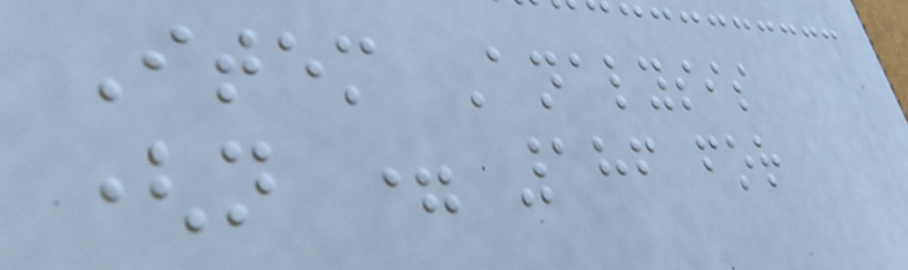Item Analysis
(n = 186 for
